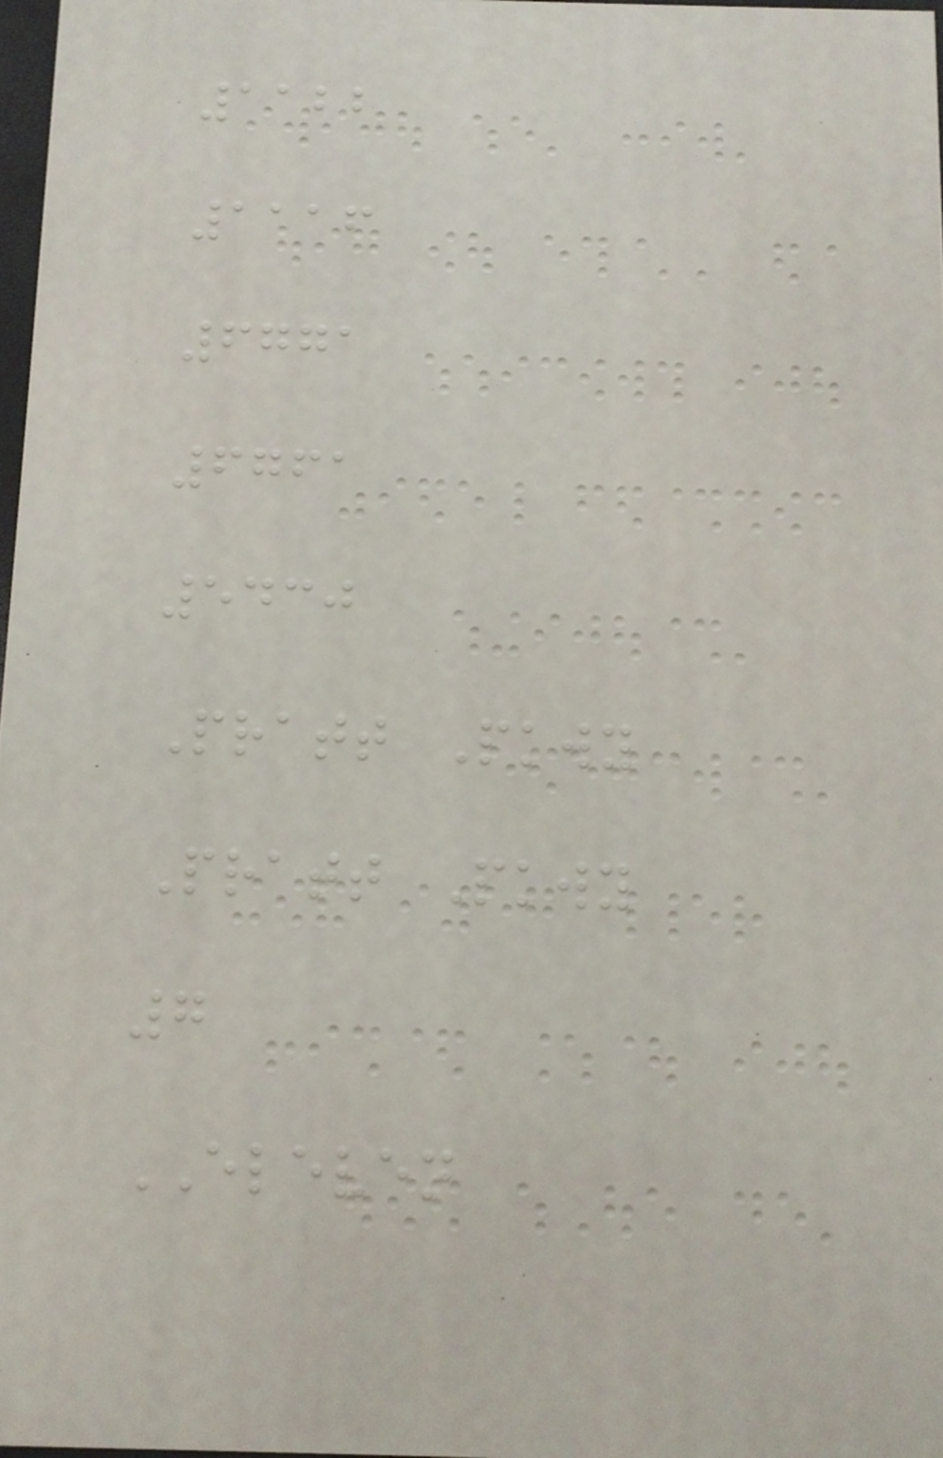1122
1116
6771
6761
5430
Pratt Pkwy
Pratt Pkwy
7
ELEVEN
